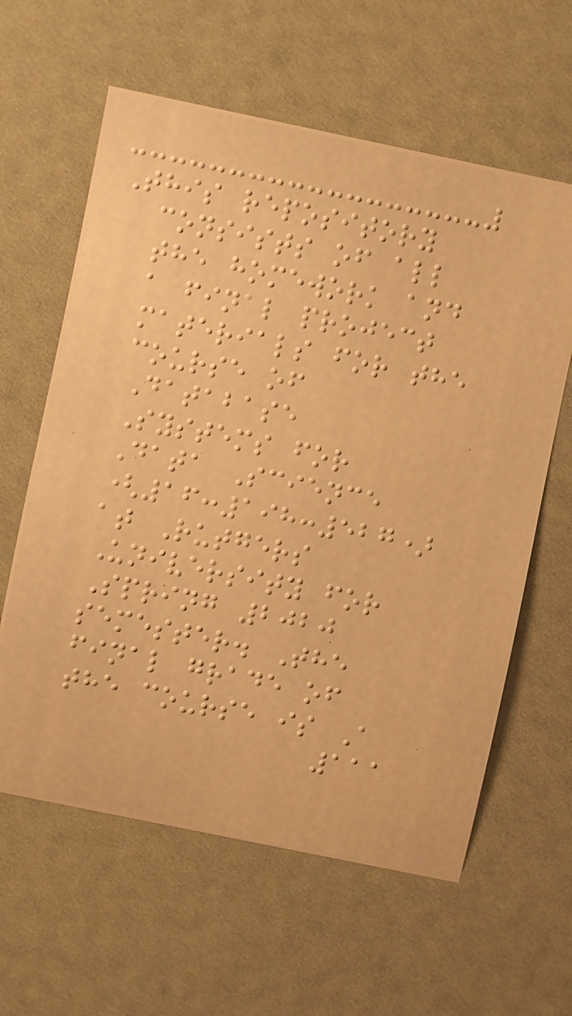This repository
consists of all
the homework and
a final project
materials for the
course of
Database
Systems for
Data Science
(16:198:527)
at Rutgers
University for
Spring 2020
semester. The
final grade of
the course is A
111
